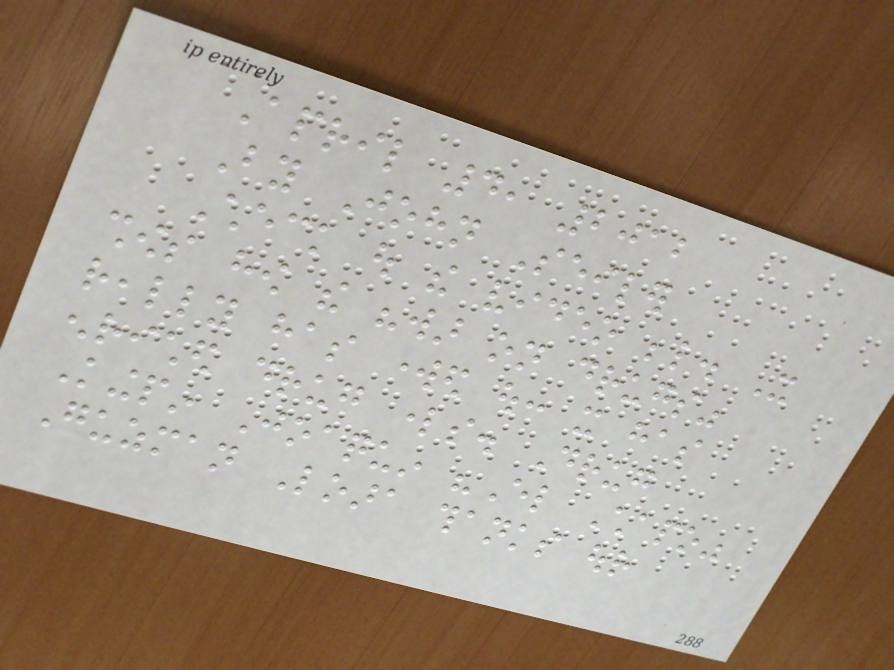April 4, 2012
By John Seiler
Check out the video below. It
shows how the "war on drugs"
really has worked out: it has
enriched drug lords. Drug
Kingpin Joaquin "El Chapo"
Guzman Loara thanks our
